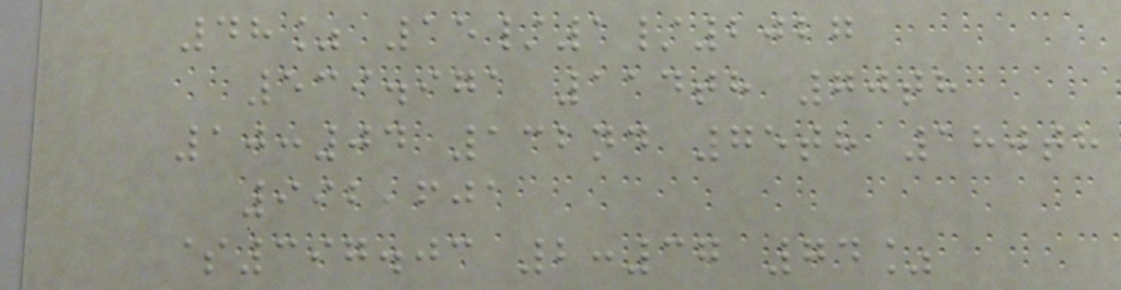48% 15/1/2027
539.971 114th 70th
10:04 132nd 75th 180th
992,601
$397.03 2:37 74%
